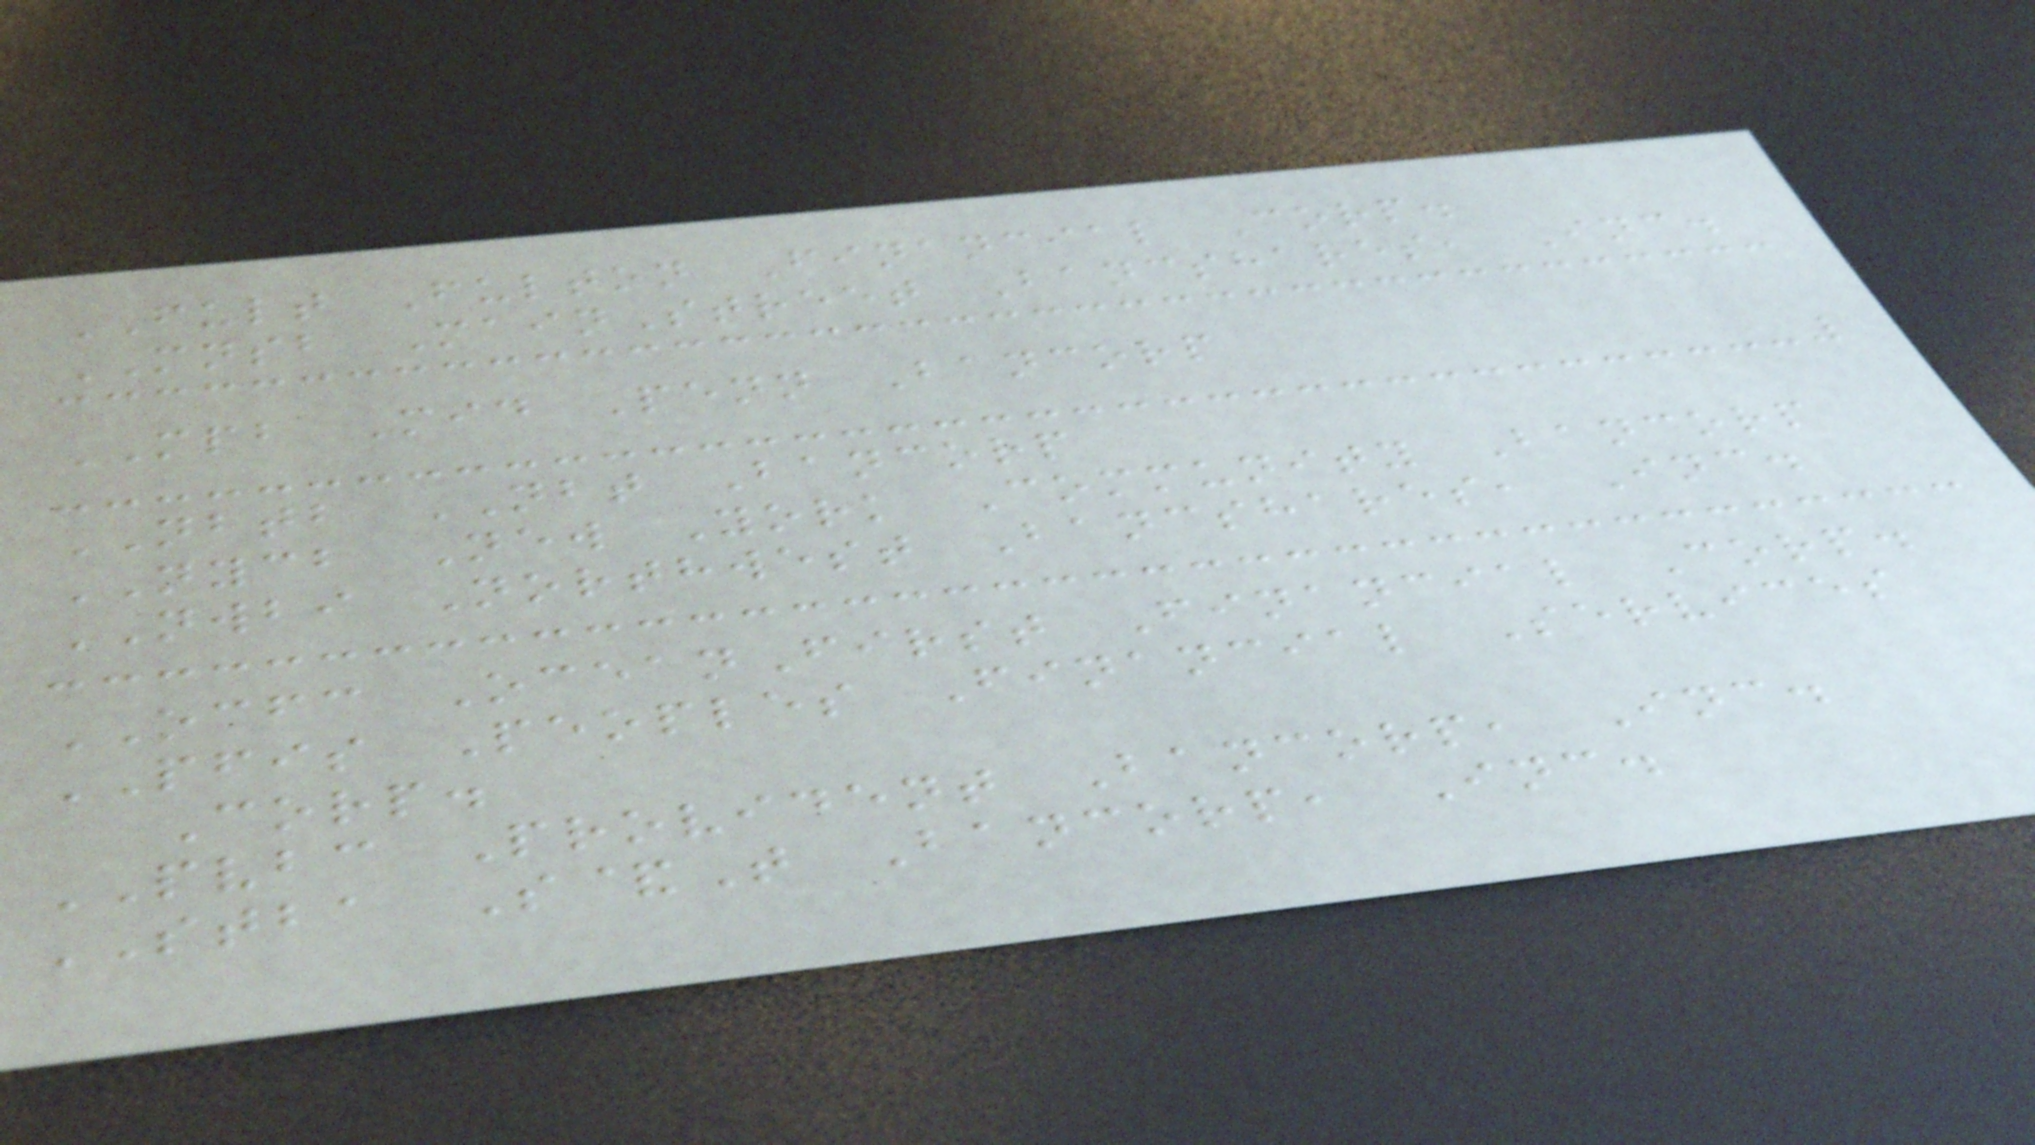FULT Fulton Financial Corp.
MNSB MainStreet Bancshares, Inc.
MPB Mid Penn Bancorp
NBTB NBT Bancorp
NYCB New York Community Bancorp
NWBI Northwest Bancshares, Inc.
OCFC OceanFirst Financial Corp.
PFIS Peoples Financial Services
Corp.
PVBC Provident Bancorp, Inc.
STBA S&T Bancorp, Inc.
